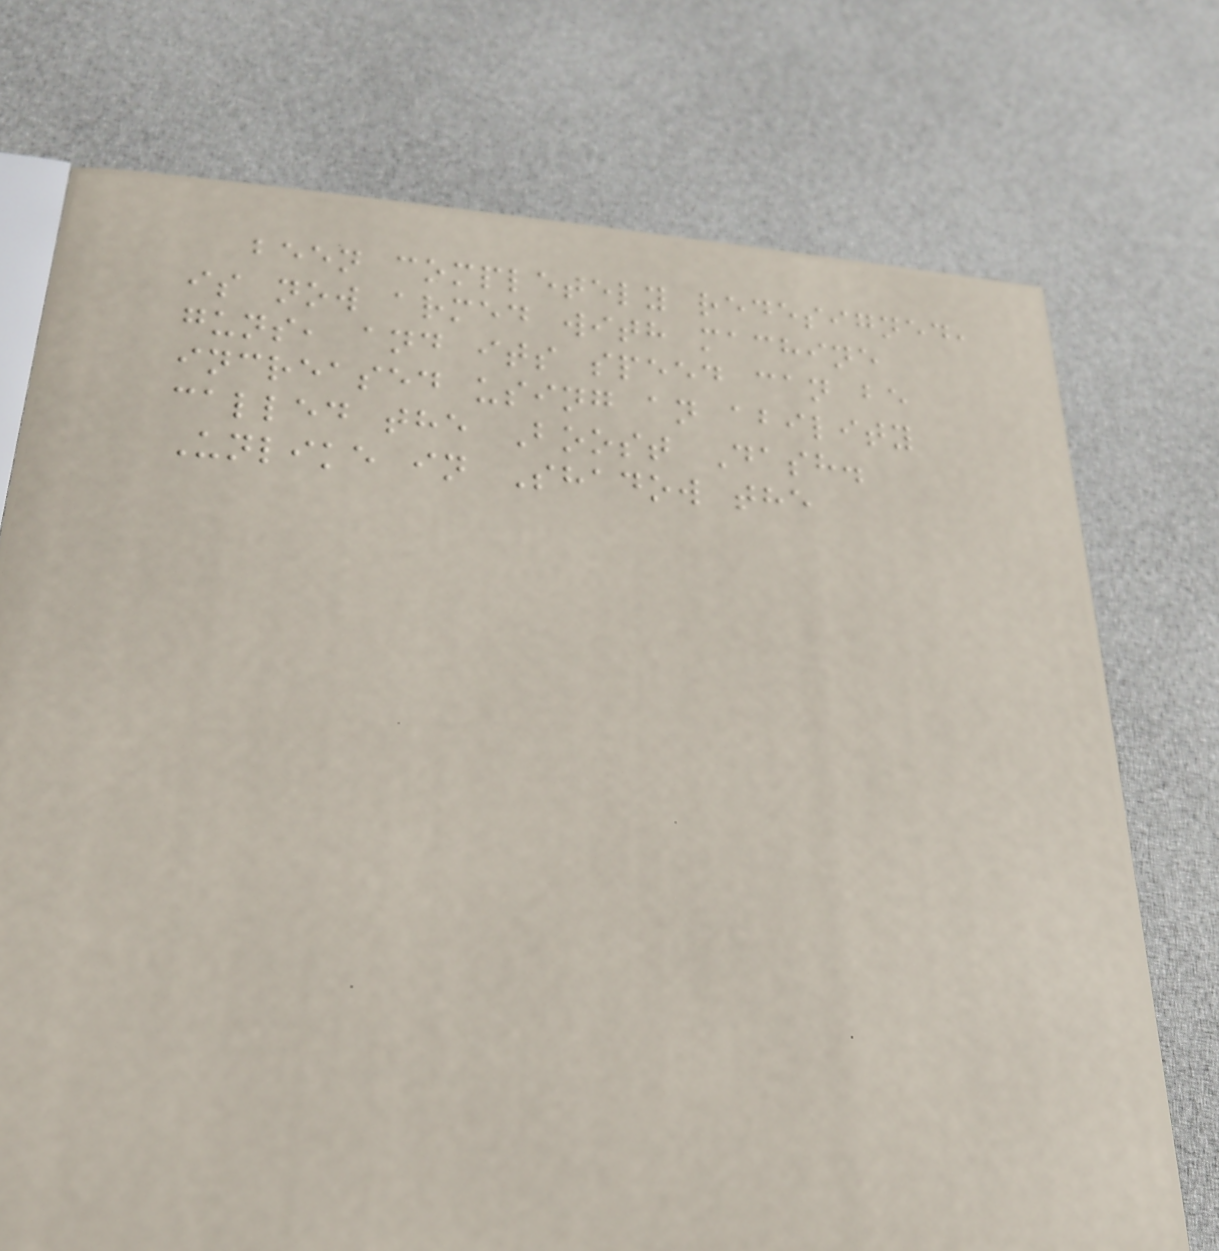been completely redesigned,
is now armed with machine
guns, and its speed can be
increased using an ability
called the Boost Dash.
Unlike in Shadow the
